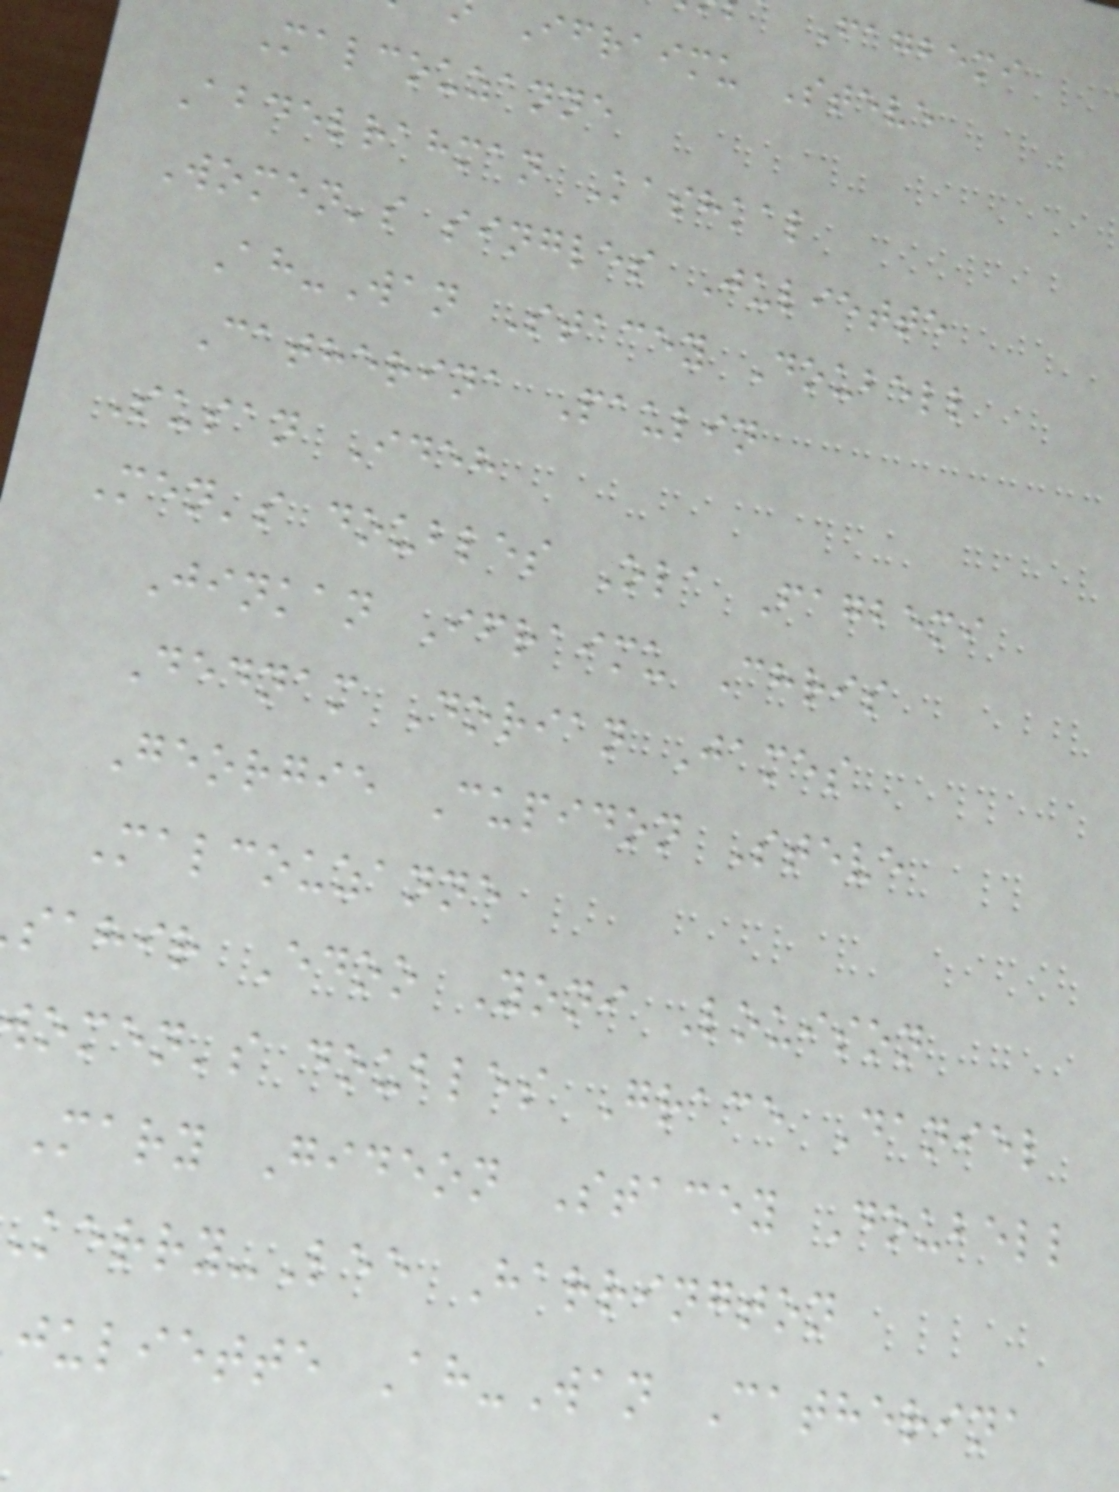Fagbemi
Ifraimu Steve
Malcouzanne
Abdelrahman Kashkal
Women's singles Juliette
Ah-Wan Stacey Doubell
Catherina Paulin
Susan Ideh
Men's doubles Ola Fagbemi
Jinkan Ifraimu Chris
Dednam Dorian James
Georgie Cupidon Steve
Malcouzanne
sahir Edoo Yoni Louison
omen's doubles Grace Daniel
Mary Gideon Stacey Doubell
erry-Lee Harrington
juliette Ah-Wan Catherina
